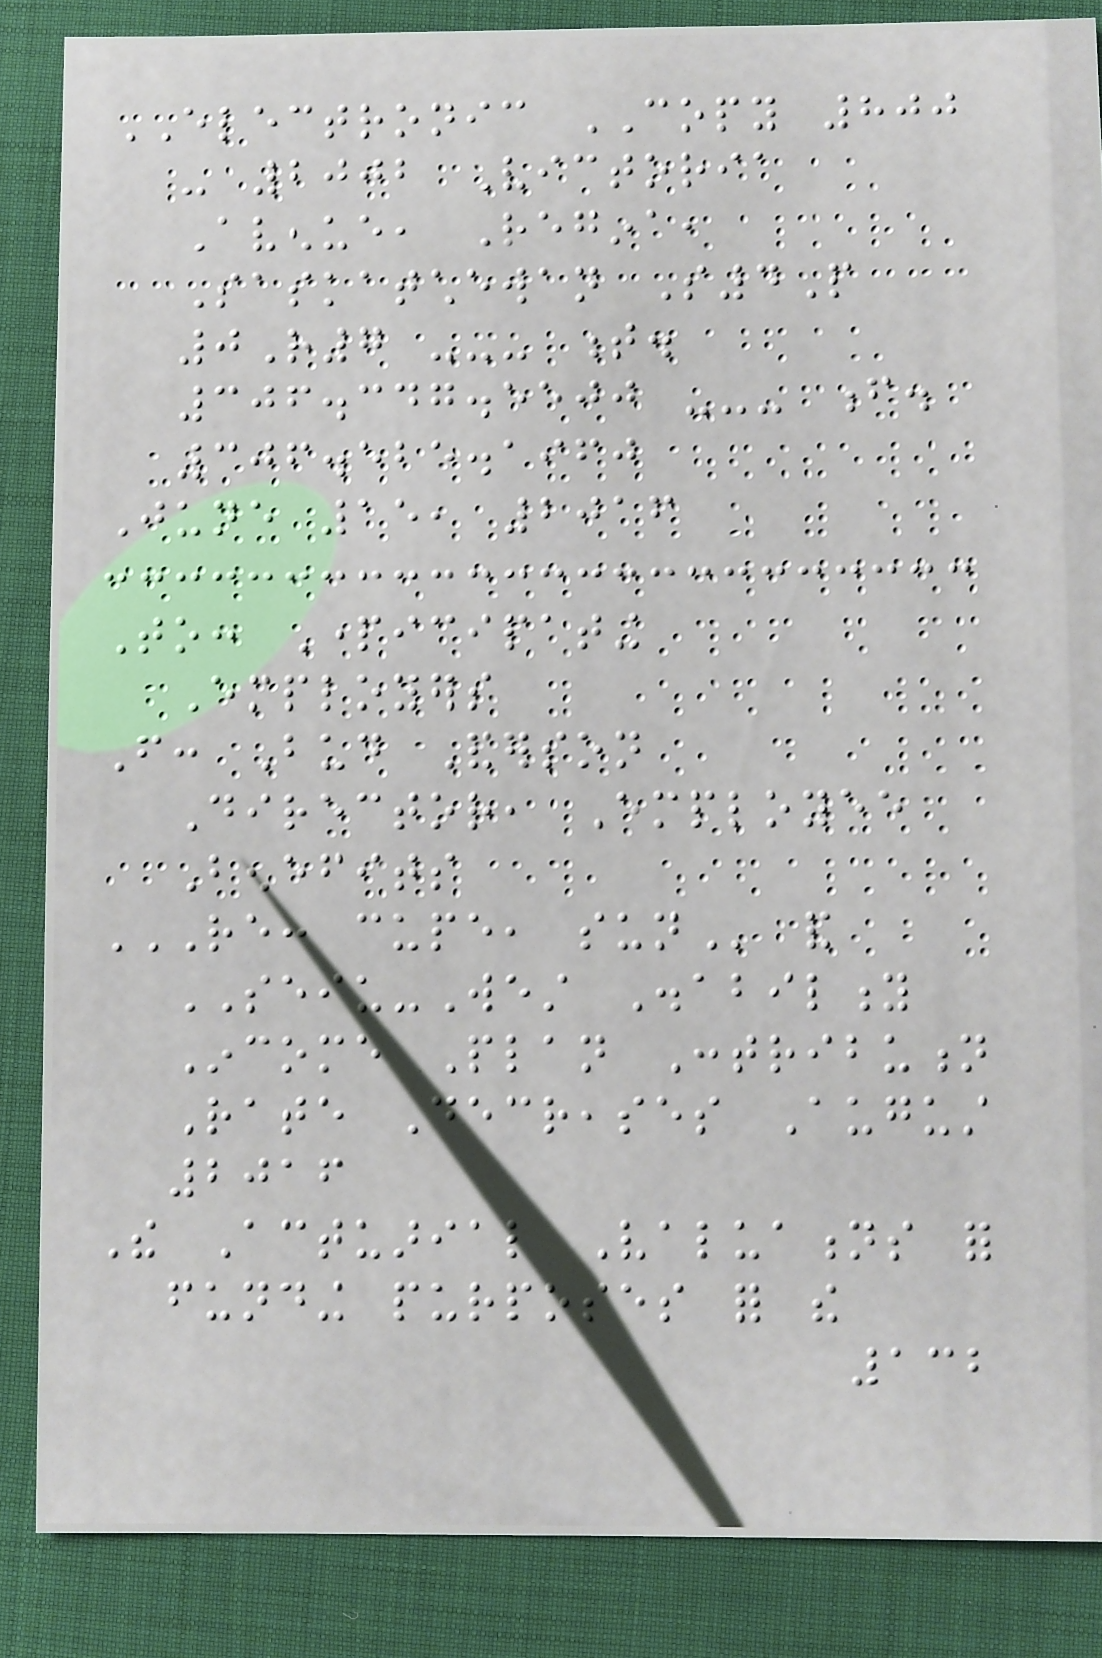ELECTRONIC COPY 800
- 2002 Victoria
Avenue, Regina,
Saskatchewan S4P
0R7 --- t.
306.347.5500 --- f.
306.525.1960
June 15, 2016
To: Participating
Employers
From: Bud Anderson
Director, Employee
Benefits
RE: CUPE, SUN and
SEIU-West Disability
Income Plan Contribution
Rate Decreases August
2016
The Actuarial Valuations for
funding purposes for the
132
